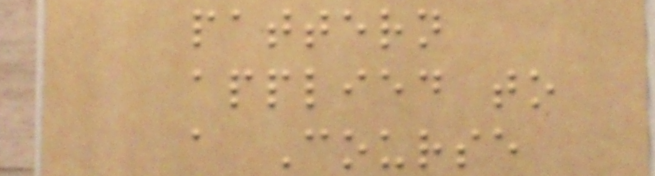pattern
applied to
a Course
